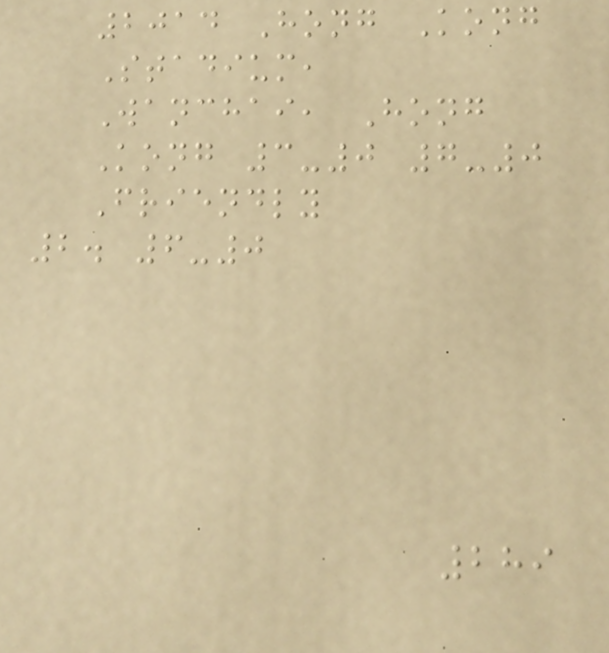2014 Hong Kong
Stadium,
Wanchai, Hong
Kong 3-0 7-0
Friendly
2. 6-0
289
